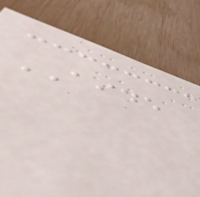AIDE
